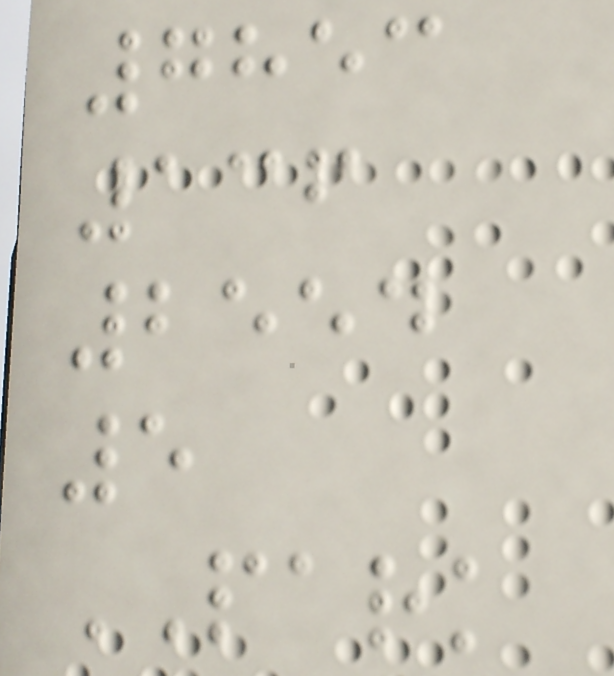7853
136
2554
5
PARK
